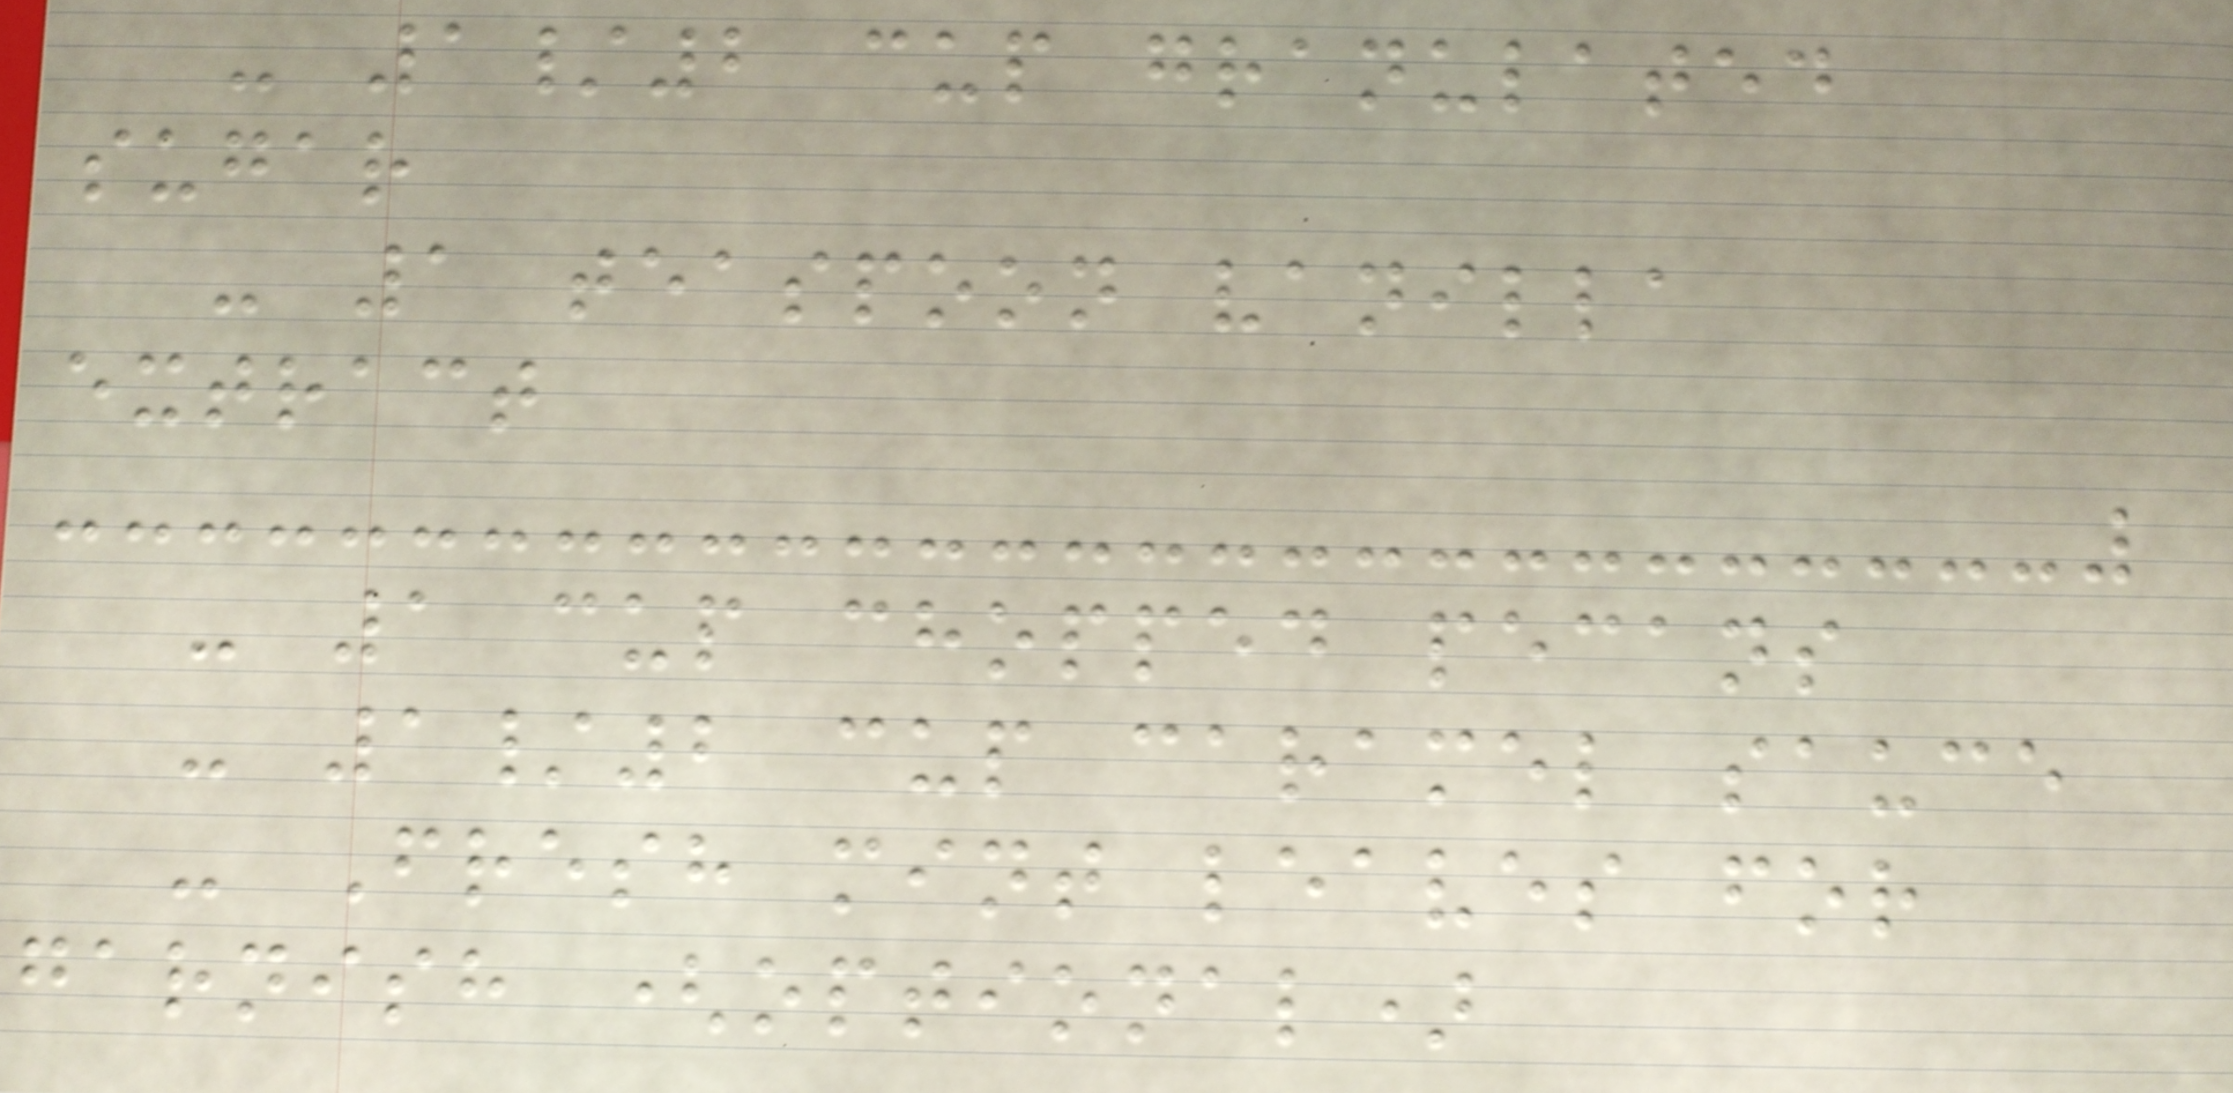- 1/2 cup granulated
sugar
- 1 teaspoon vanilla
extract
- 1 cup chopped pecans
- 1/2 cup caramel sauce
- Fresh mint leaves for
garnish (optional)
